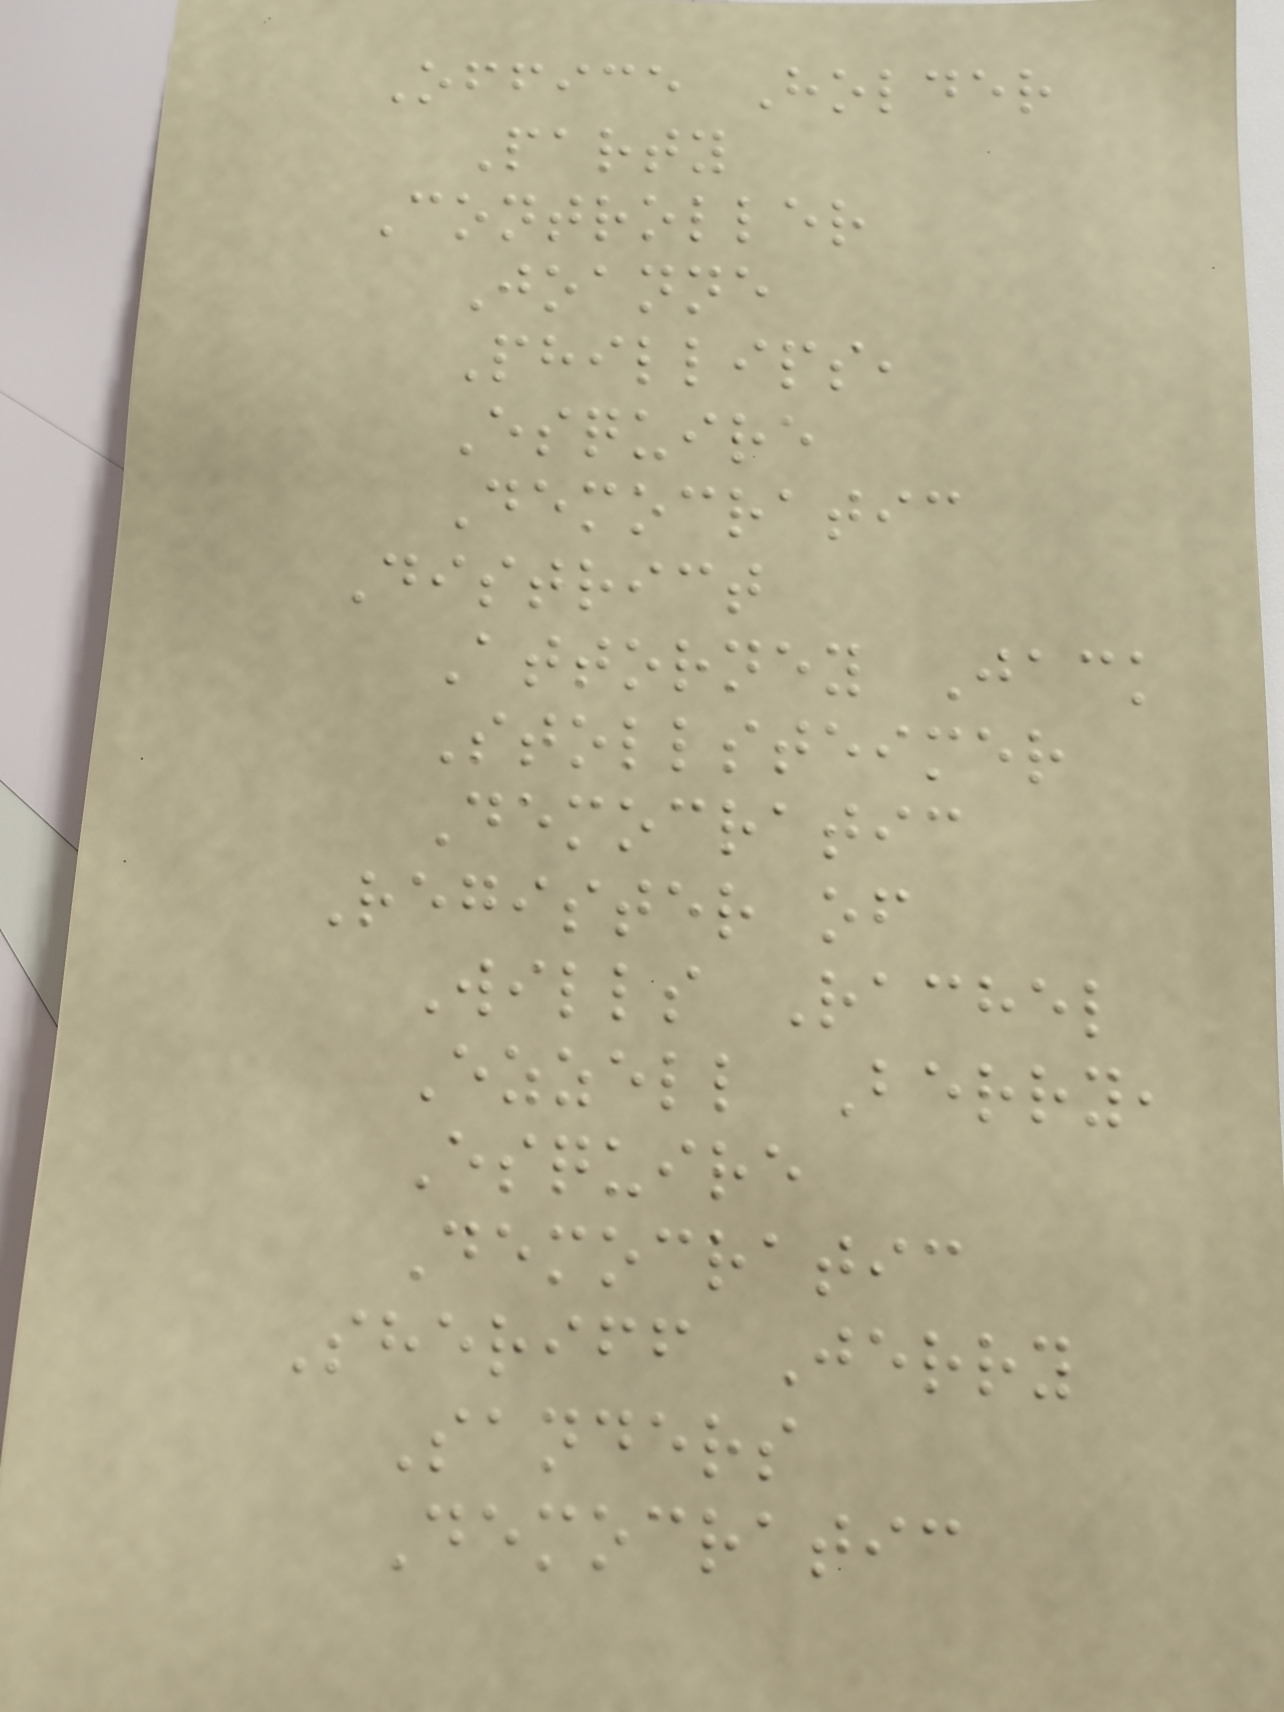Office Holder
Party
Controller
Joanne
Phillips,
Esquire
Democratic
District
Attorney Jack
Stollsteimer
Democratic
Register of
Wills Rachel
Ezzell Berry,
Esquire
Democratic
Sheriff Jerry
Sanders
Democratic
